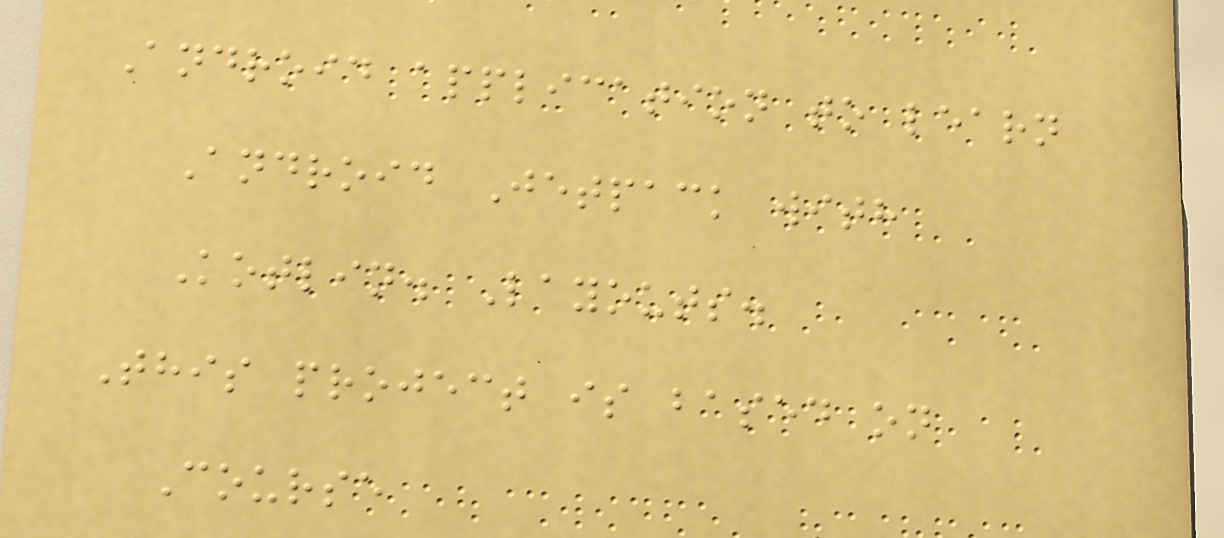Android application to learn
Android Jetpack with
Kotlin. Layouts.
This project is based on
Course
